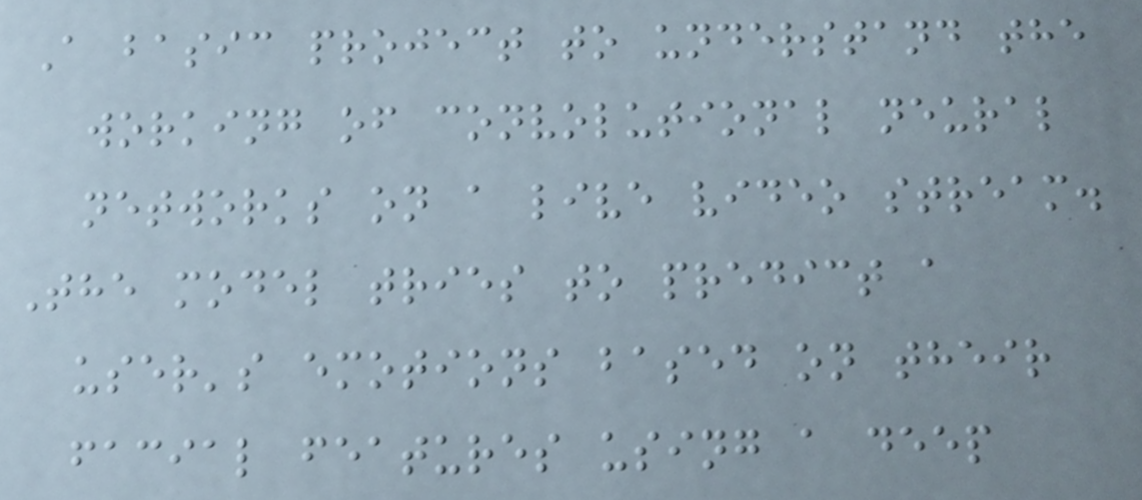A basic project to understand the
working of convolutional neural
networks on a live video stream.
The model tries to predict a
user's emotions based on their
facial features using a deep
